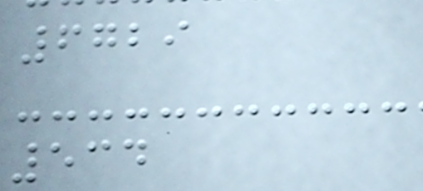6729
534
